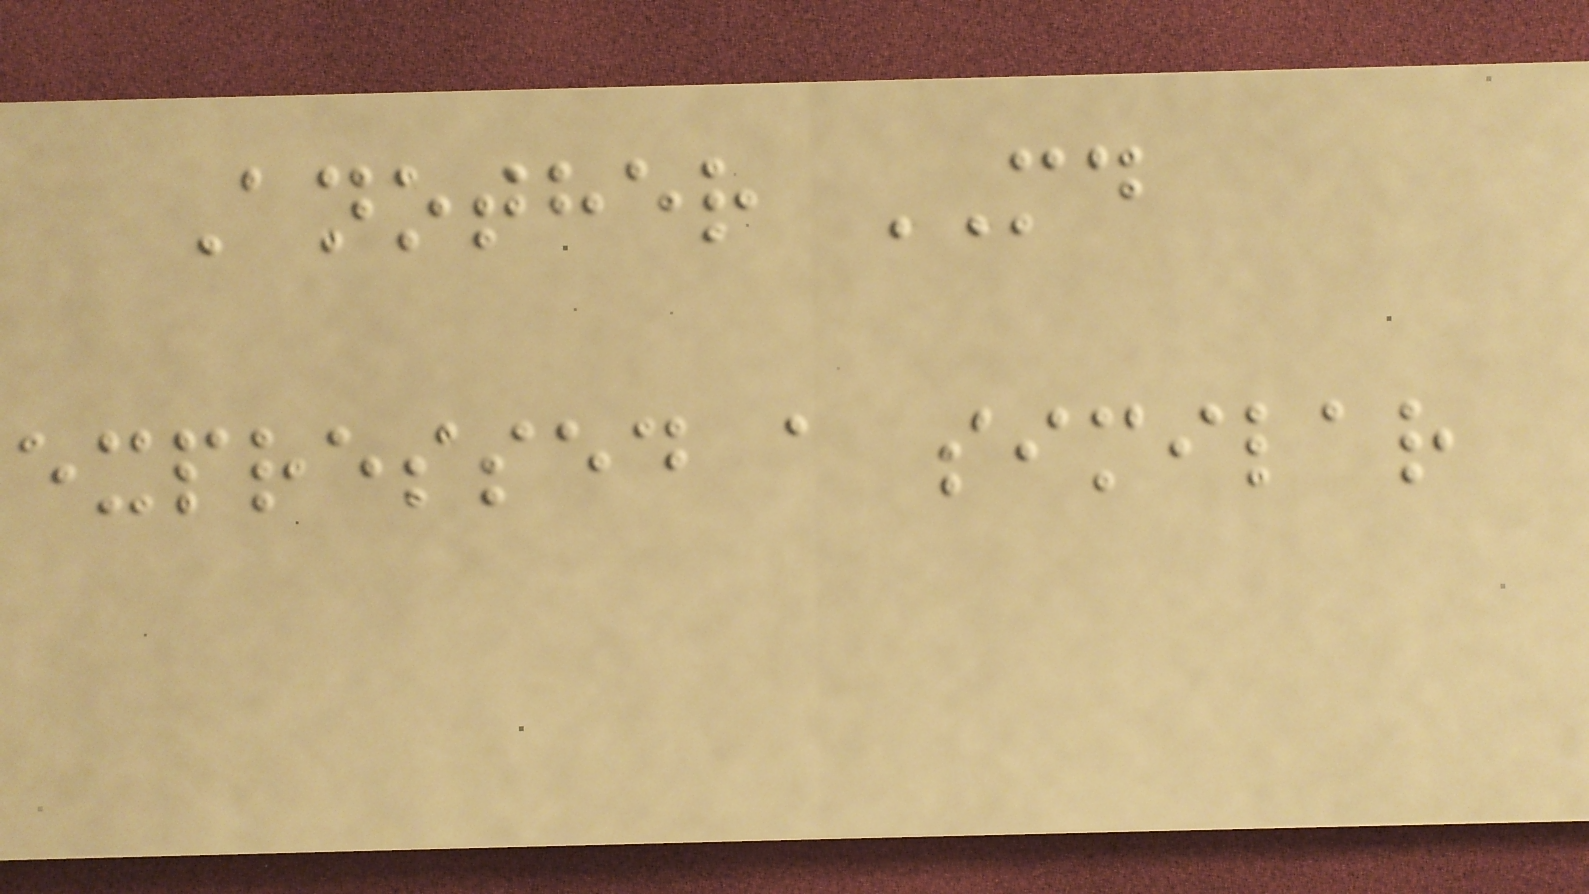Another MD
expressed a similar
